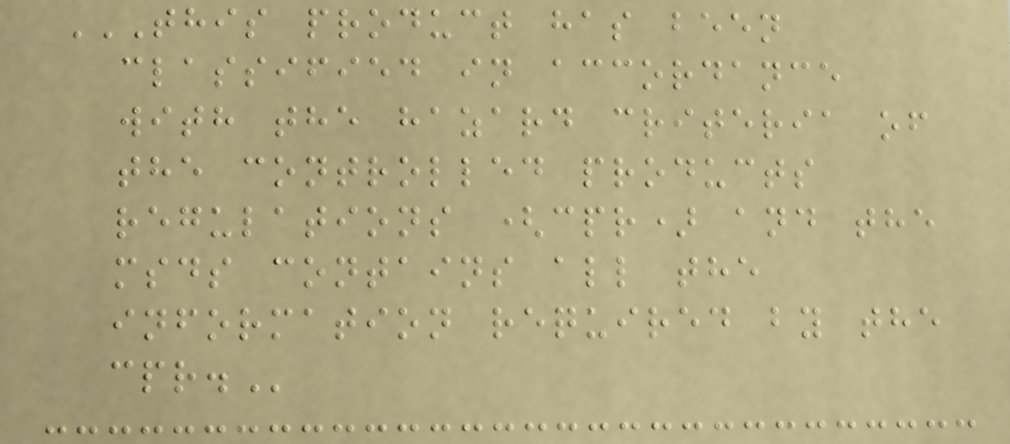THIS PRODUCT HAS BEEN
CLASSIFIED IN ACCORDANCE
WITH THE HAZARD CRITERIA OF
THE CONTROLLED PRODUCTS
REGULATIONS (CPR) AND THE
MSDS CONTAINS ALL THE
INFORMATION REQUIRED BY THE
CPR.
